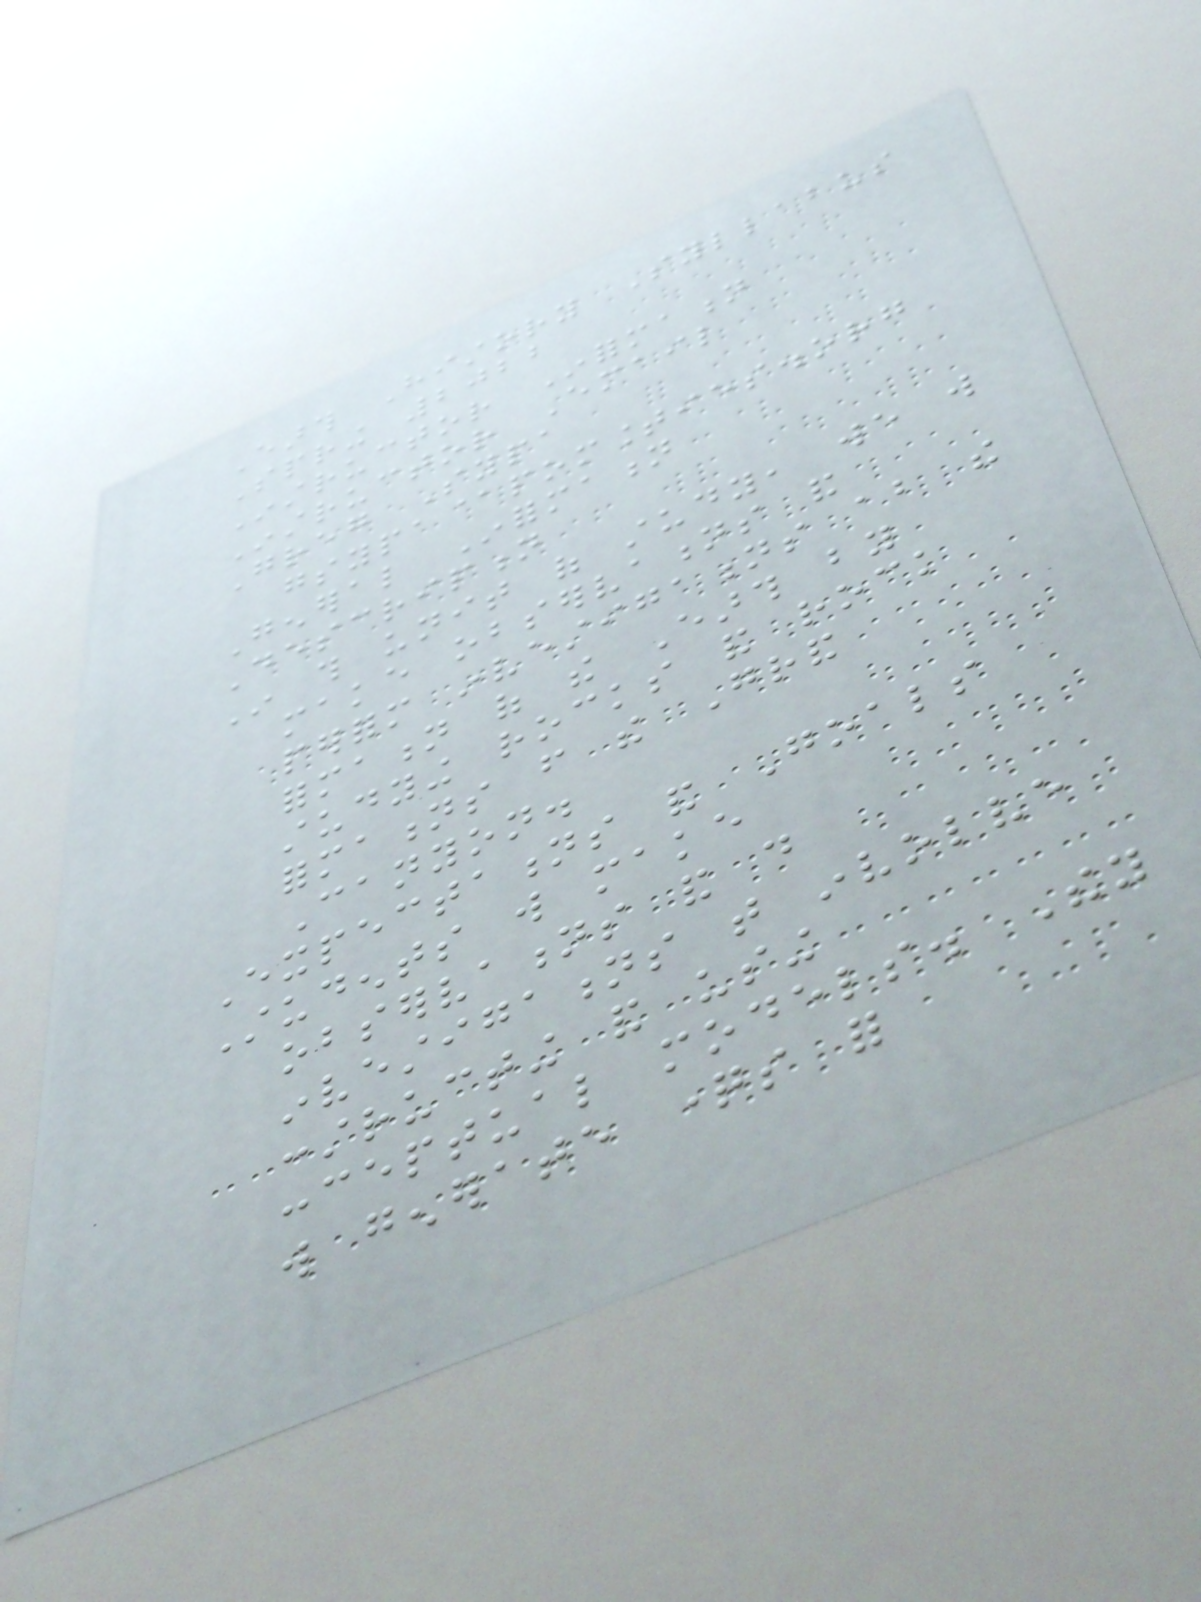Earth History Syllabus
Spring 2022
Instructor Information
Instructor Email
Greg Sypa
gsypa@pomounties.org
General Information
Description
In this unit of study, we will
make observations and
perform investigations about the
formation of the Earth by
studying rocks and rock
formations from the Grand
Canyon.
Expectations and Goals
Students will make
observations and do
investigations that involve
constructing and using
conceptual models. They
will generate questions for
